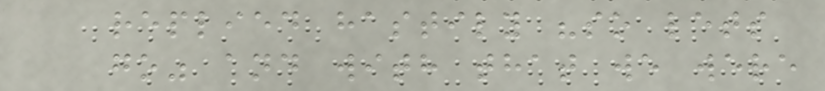replied hastily "so lets
go" and with that we were
